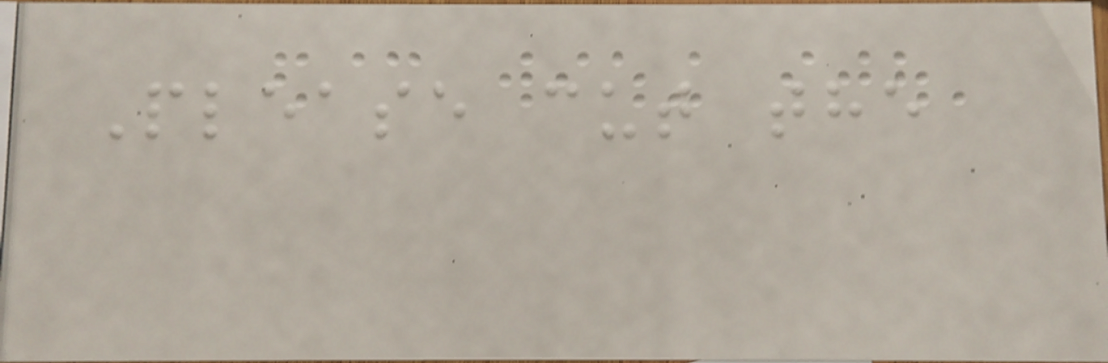Please cut the
